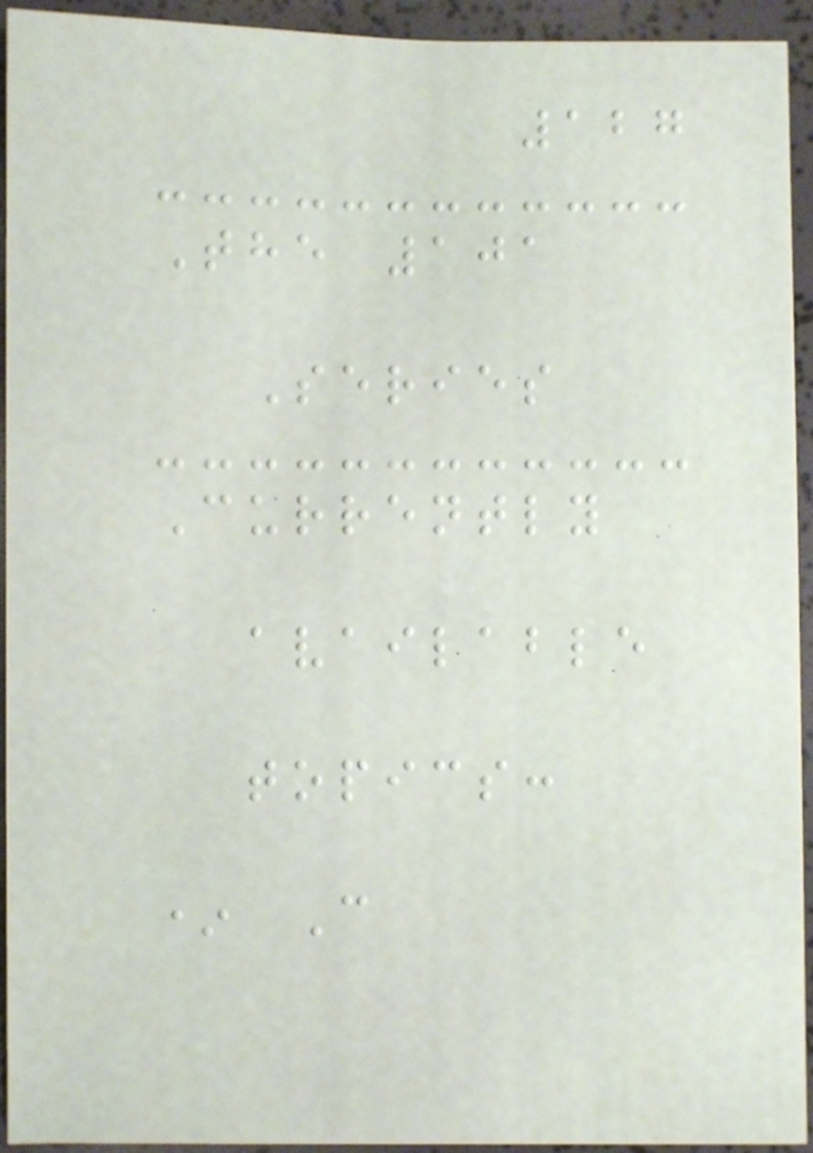127
The 101
Series
Currently
available
topics:
* C
